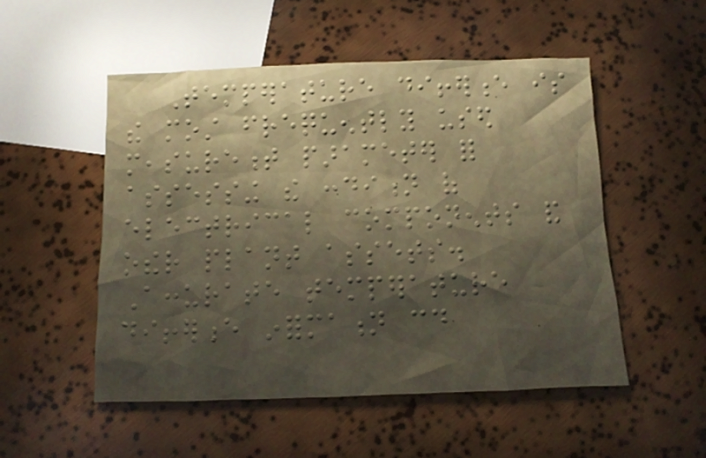Temperature difference is
the most frequently used
measurement parameter for
assessing the condition of
electrical components and
other plant assets.
Accurate temperature
difference information could
